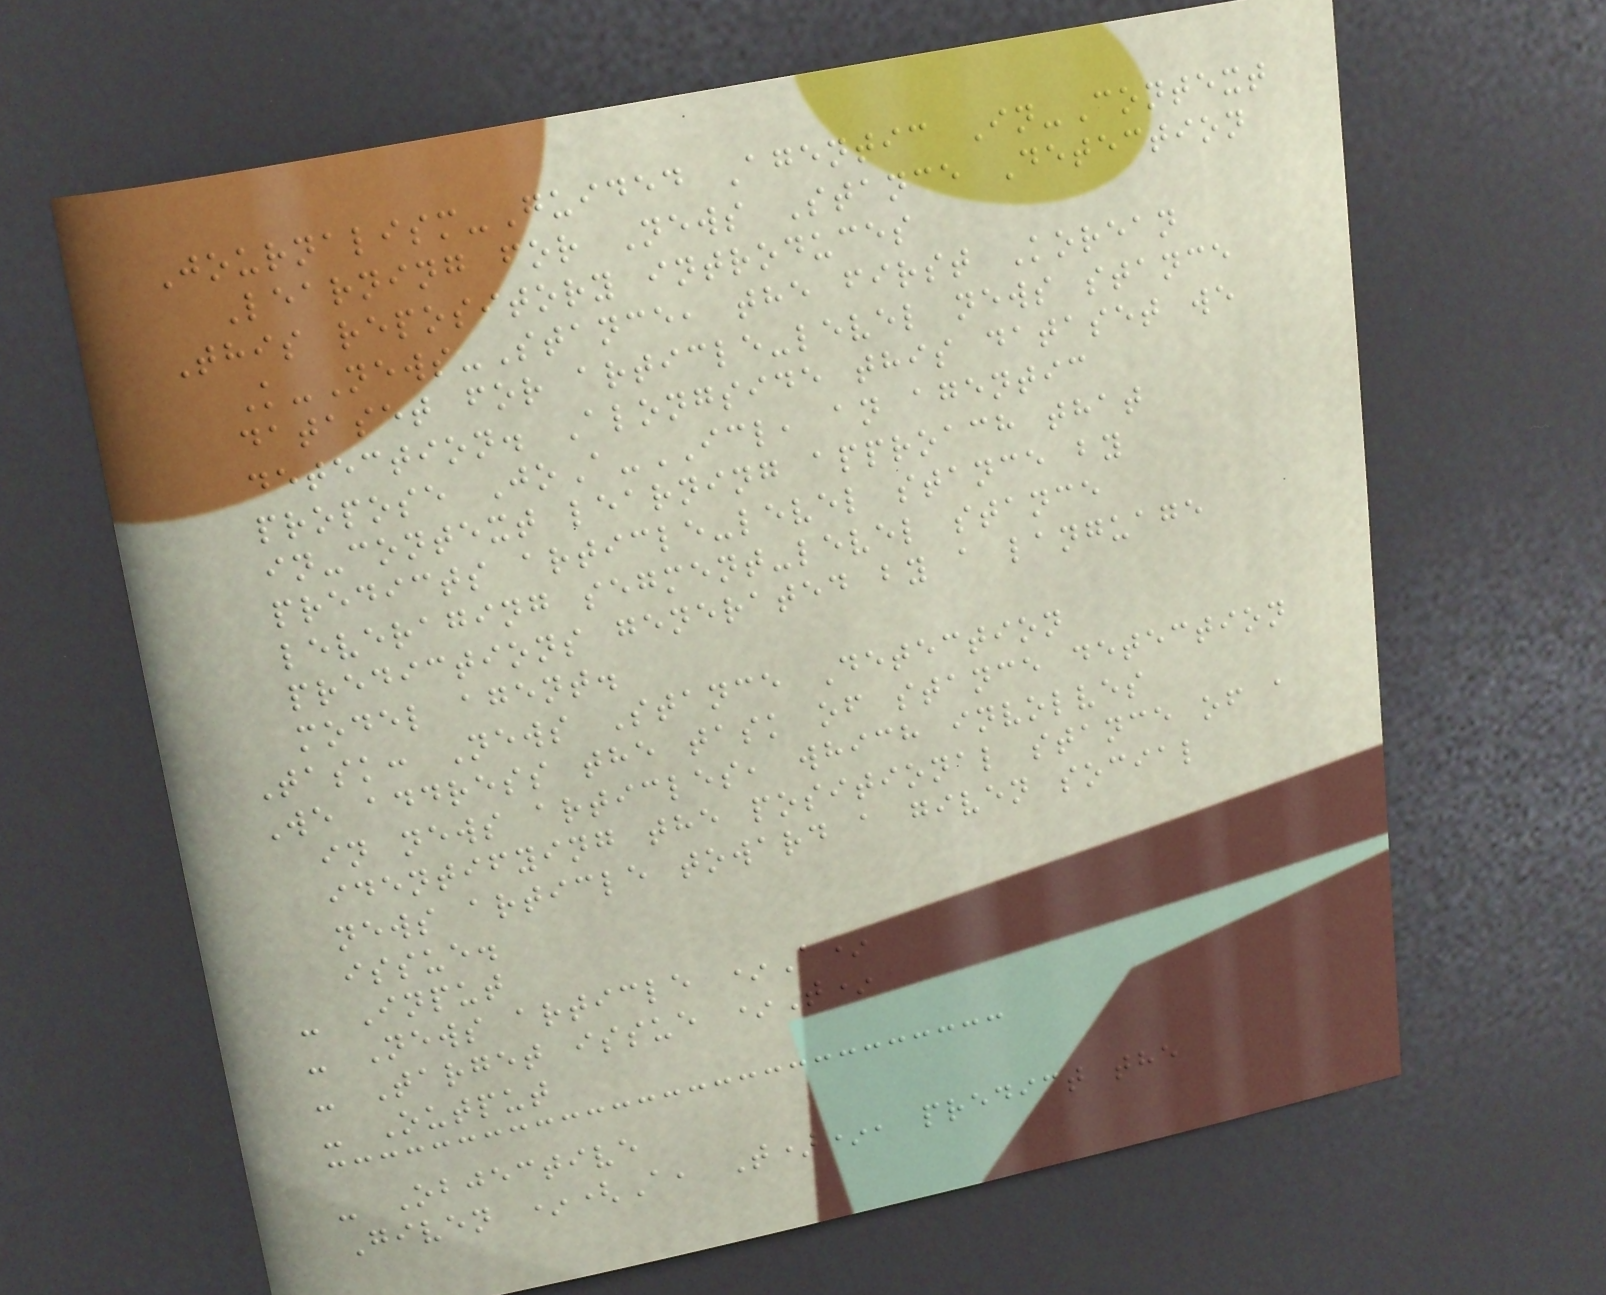Journalism-Guided Agentic In-Context
Learning for News Stance Detection
This repository introduces
K-News-Stance, the first Korean
dataset for article-level news stance
detection. Alongside this dataset we
propose JoA-ICL, an agentic
in-context learning approach that
predicts article-level stance by
leveraging segment-level stance
predictions generated by a language
model agent.
Task: News Stance Detection
We address the task of stance detection
in news articles, which involves
identifying the positional stance of a
news article toward a given social
issue.
- Input
- News article *A*
- Target issue *T*
- Output
- Objective
Given *(A, T)*, predict the
